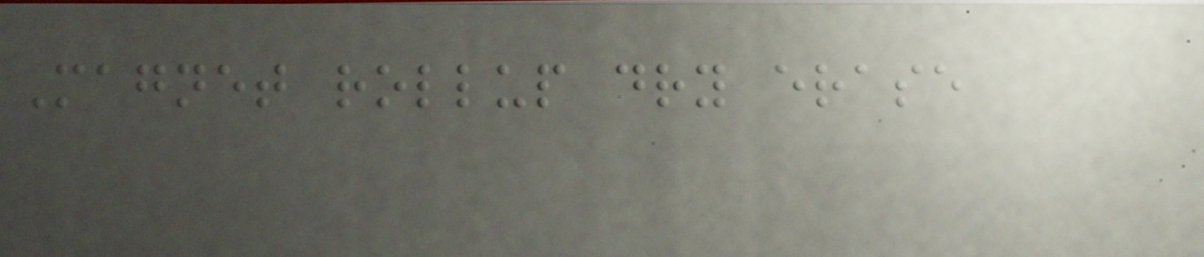Magnet rollup dry erase
